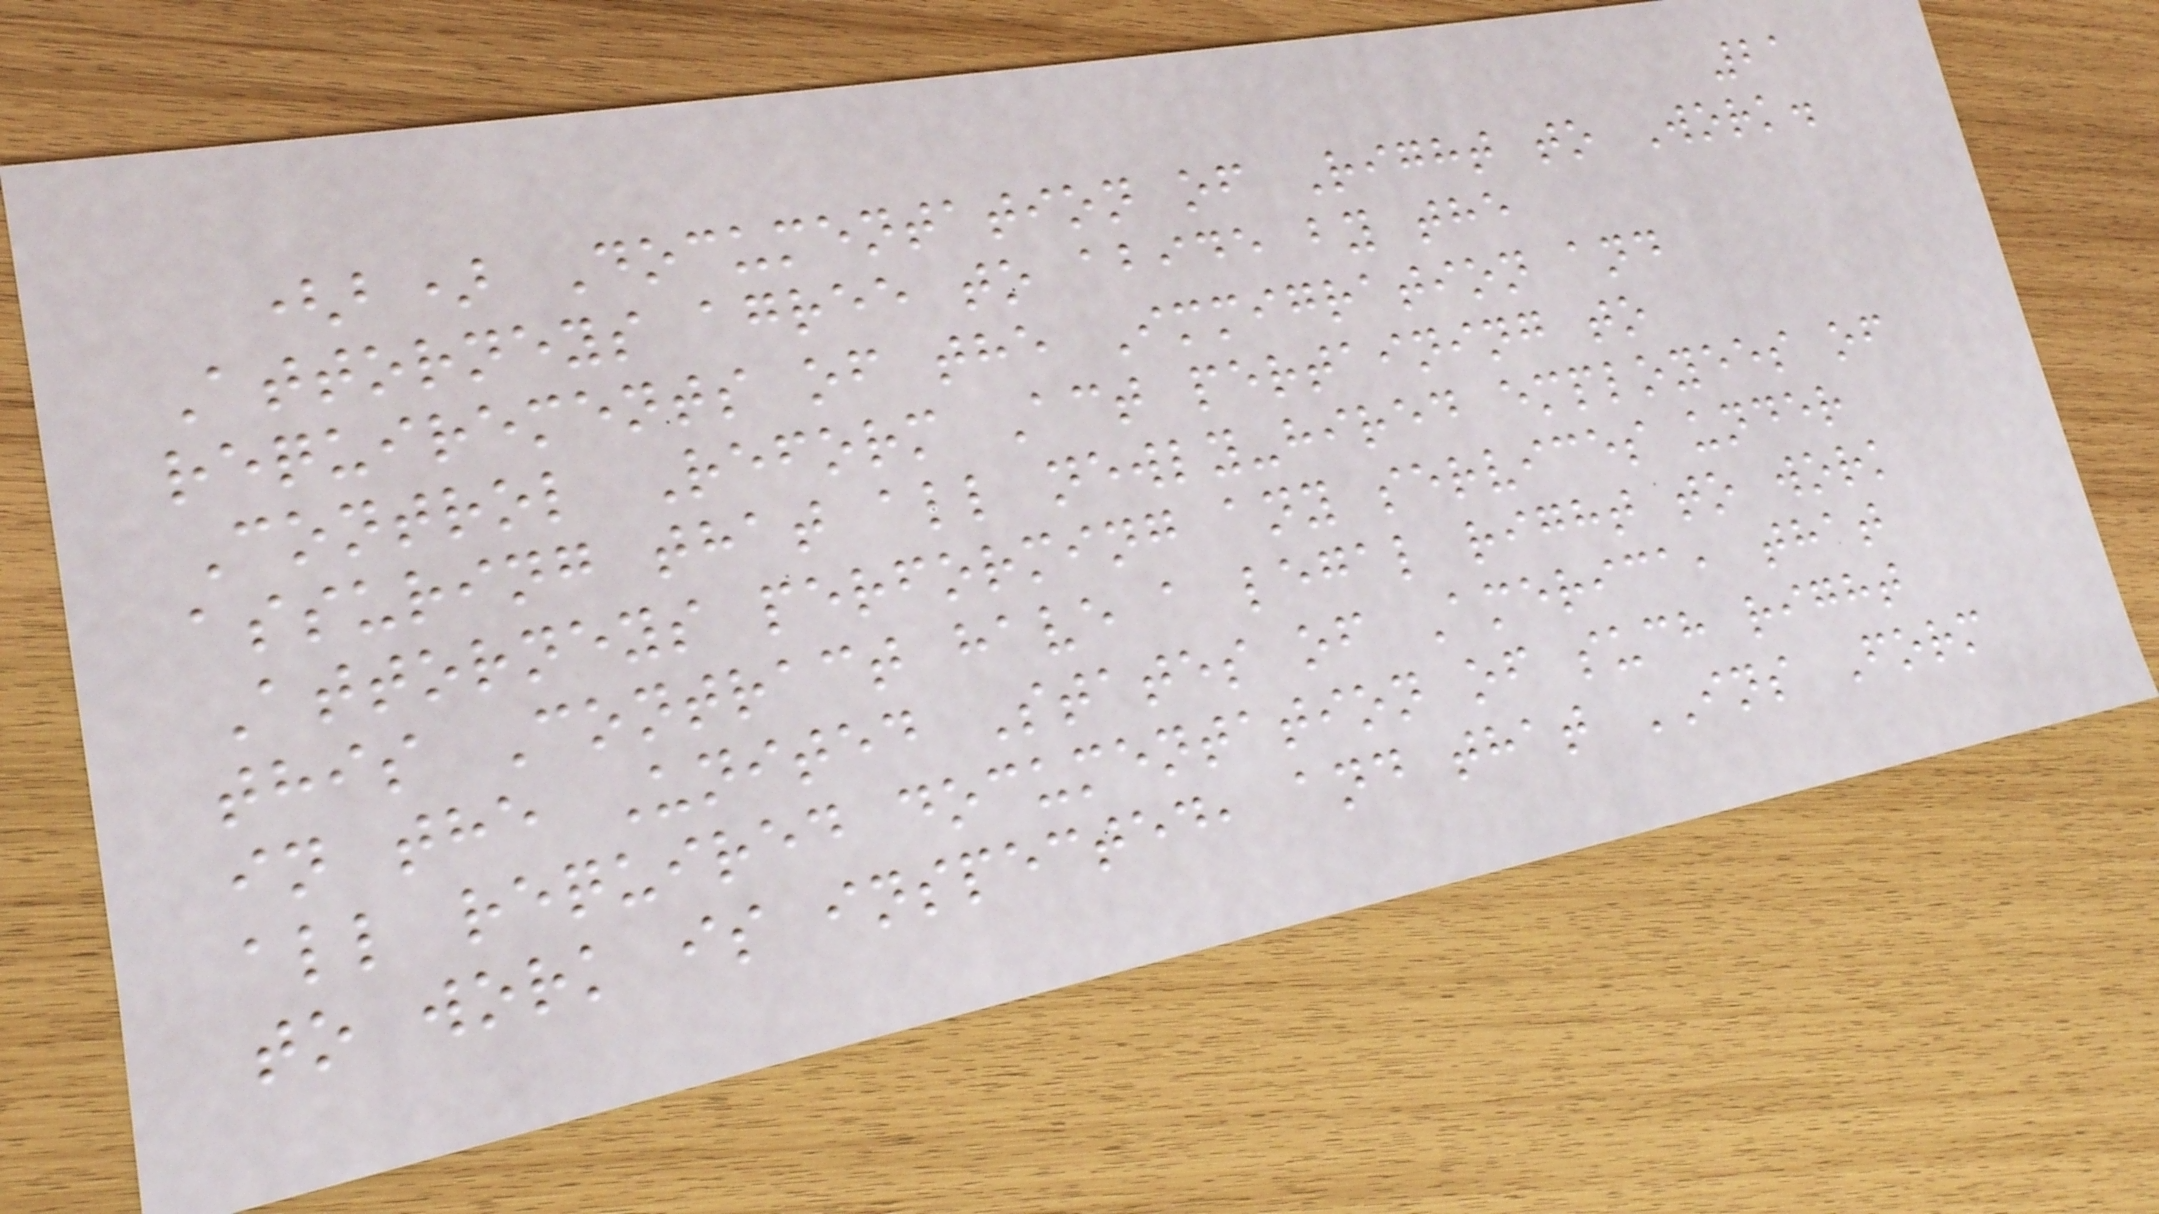21
(b) Documentation of Right to Work.
Attorneys agree to abide by the
requirements of the Immigration and
Control Reform Act pertaining to
assuring that all newly-hired employees of
Attorneys performing any services under
this Contract have a legal right to work
in the United States of America, that
all required documentation of such right
to work is inspected, and that INS Form
